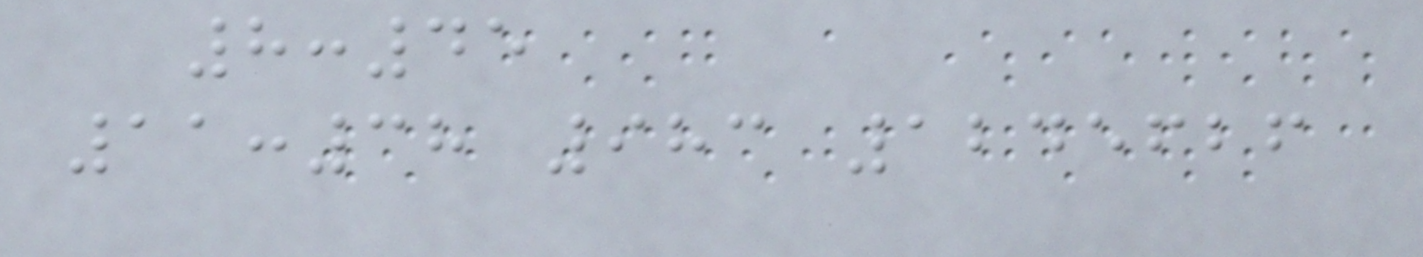8:45
11:38 983 1245626
